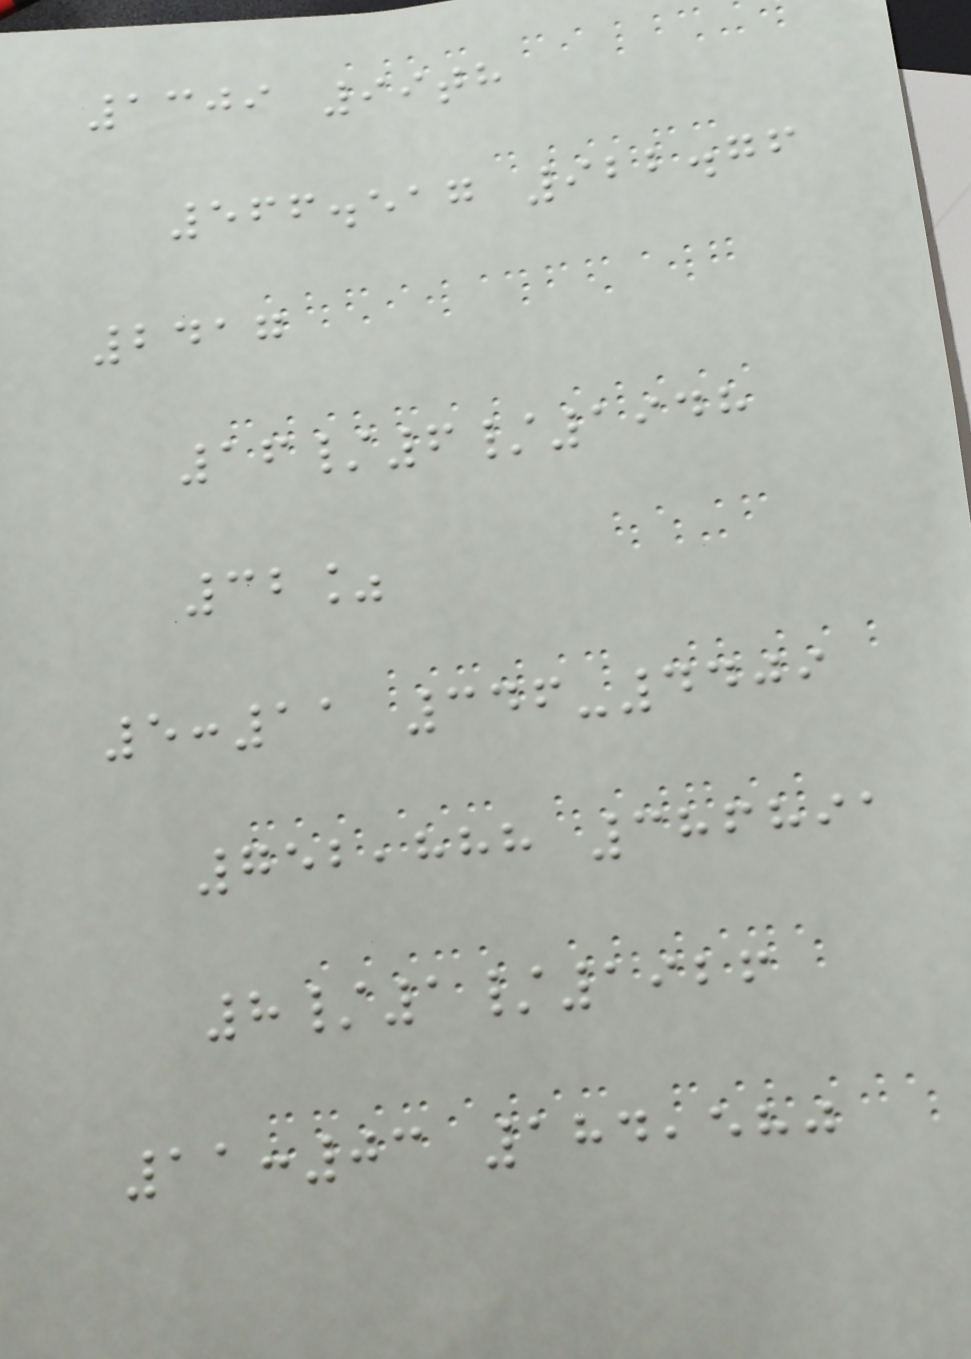1309 99th
566.517 922.76
2417
16/6/1948
32%
5:11 346-4409
752,888 386891
8/1/1926
11:03 184,580
